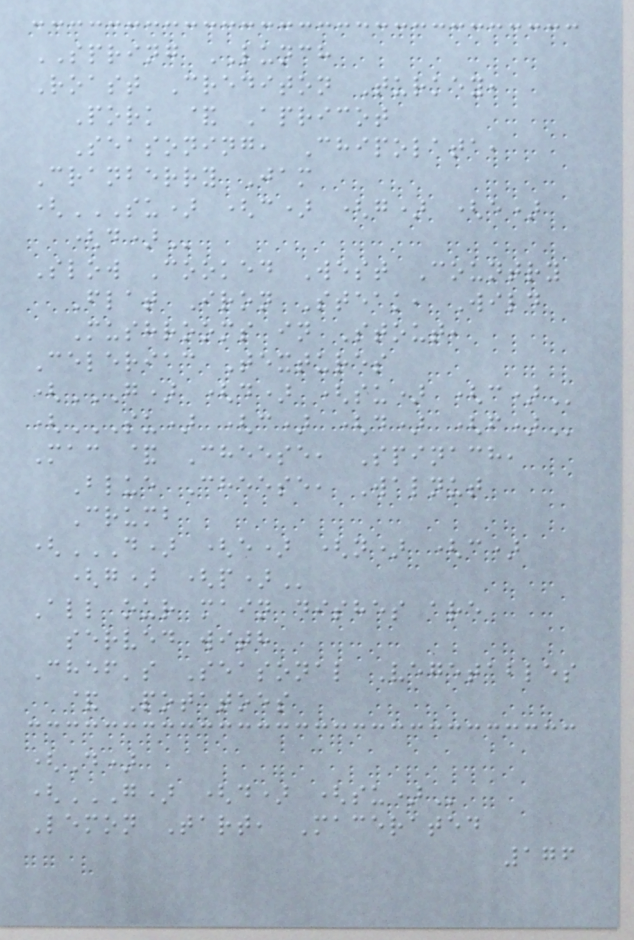SPRING LUNCH
Roast Crediton Turkey,
Pork & Apricot
Seasoning, Chipolata,
Cranberry Jam
(SU) (C) (G) (E)
(D)
Slow Cooked West Country
Flat Iron Steak, Wild
Mushrooms in Stout,
Celeriac Textures
(G) (D) (SU) (C)
(SU) (C) (D) (F)
Mac & Cheese, Spinach,
Blue Cheese, Walnut
Crumb
(D) (E) (N) (C)
(G) (P)
All our main dishes are
served with
Chef's Seasonal Vegetables
& Potatoes
(D)
(G) (D) (SU)
Lemon Tart, Macerated
176
